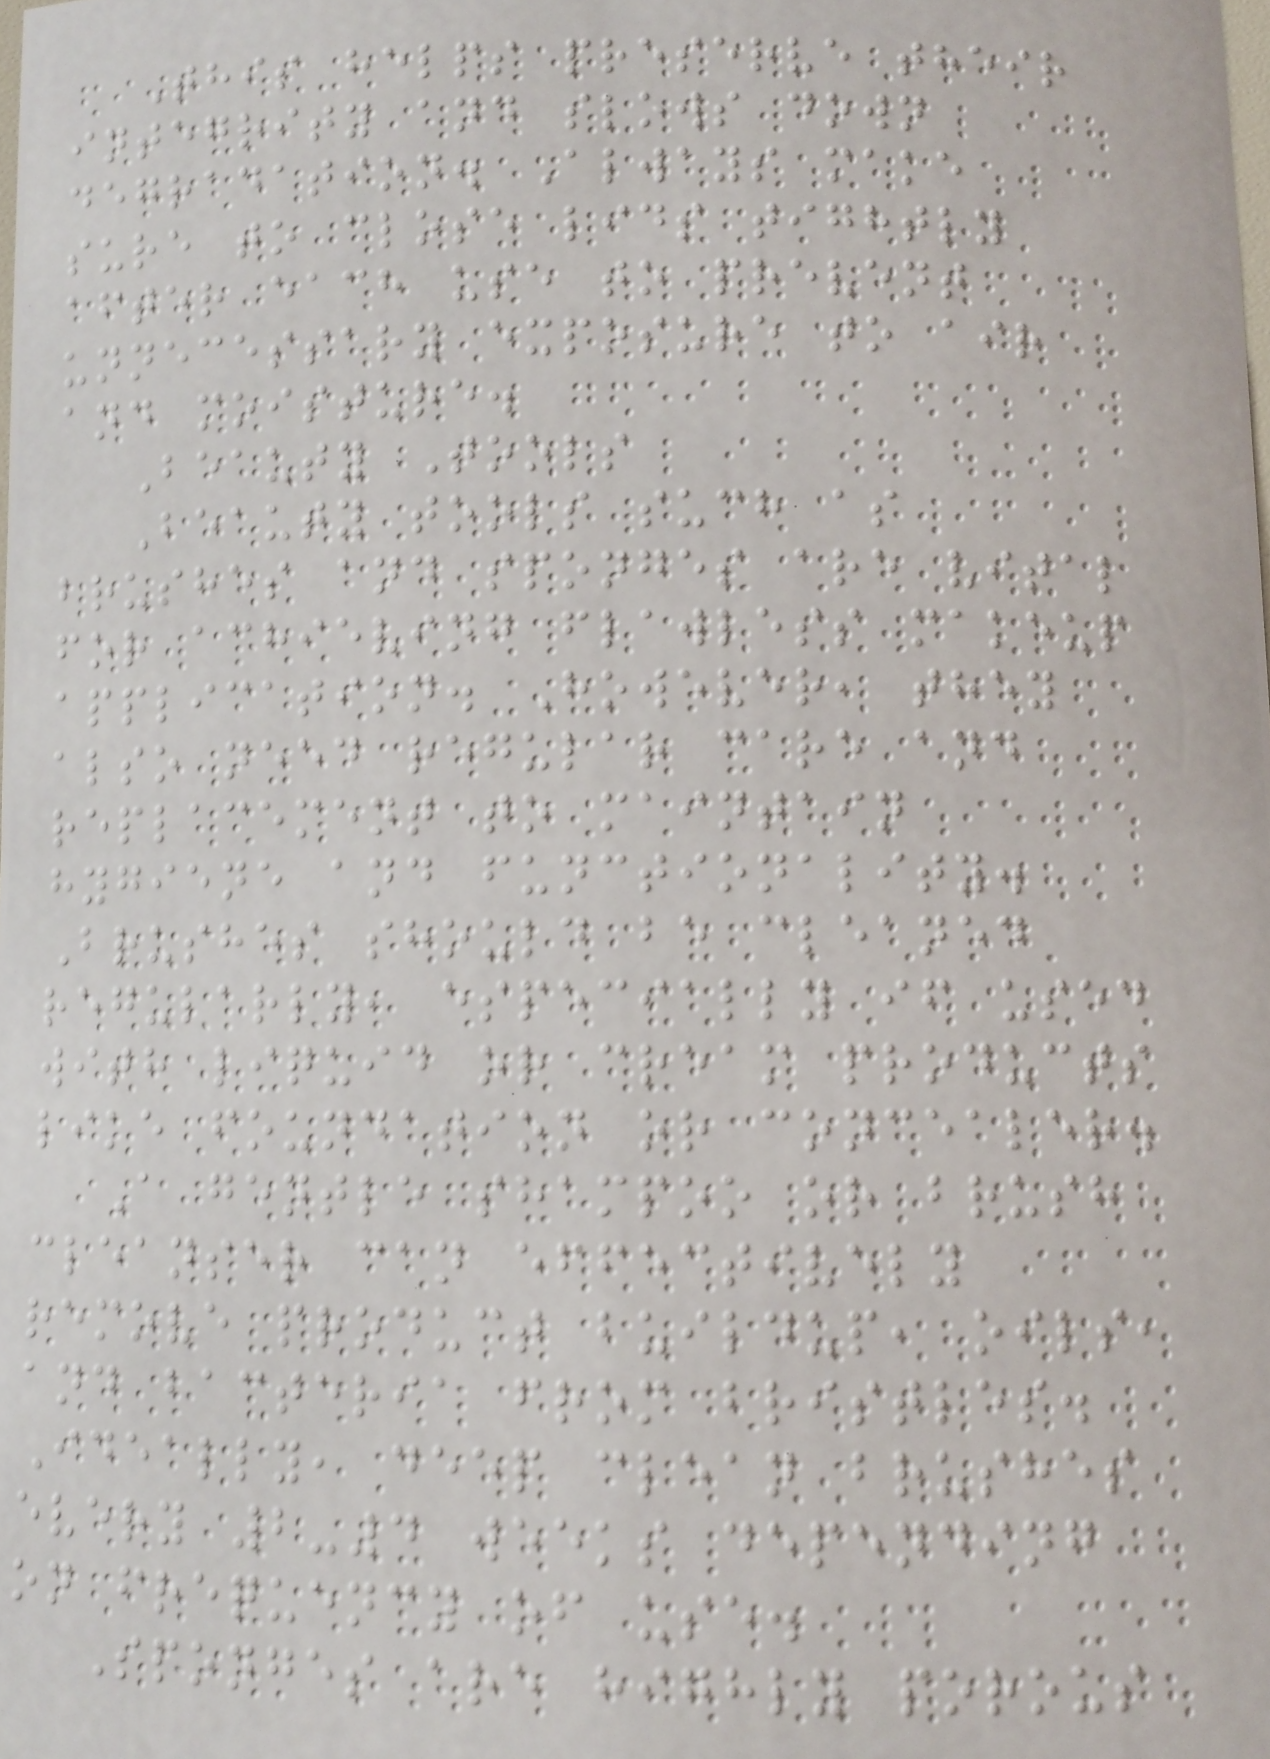This helps preserve their
integrity and slows down
degradation. Always make
sure to close lids tightly
after each use to prevent
unnecessary exposure to air
and moisture.
Beauty Tools
Beauty tools such as
brushes and sponges are vital
for achieving flawless makeup
application. However, they
also need regular care and
replacement to maintain
hygiene and functionality.
Brushes should be cleaned
regularly, especially if used
with liquid or cream products
like foundation or concealer.
A gentle shampoo or brush
cleanser can effectively
remove product buildup, oils,
and bacteria from bristles.
Ideally, deep clean brushes
every 2-4 weeks depending
on frequency of use.
Sponges are highly porous
